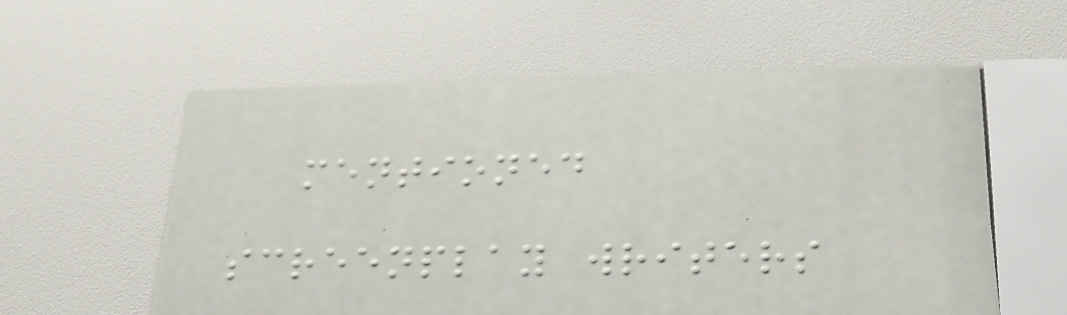mentioned
screenplay writers
